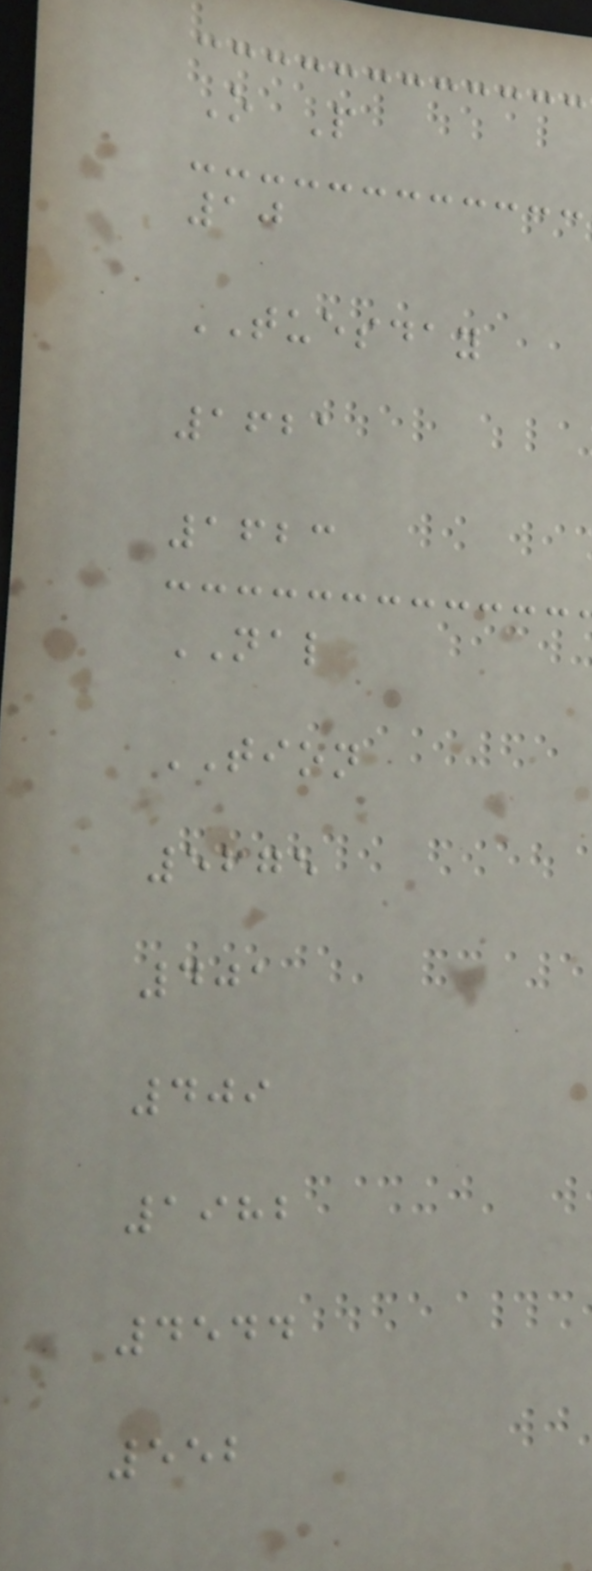O P
10
TUESDAY
1621
1623
NAL
TION
5675
401
409
1982
4544
552
